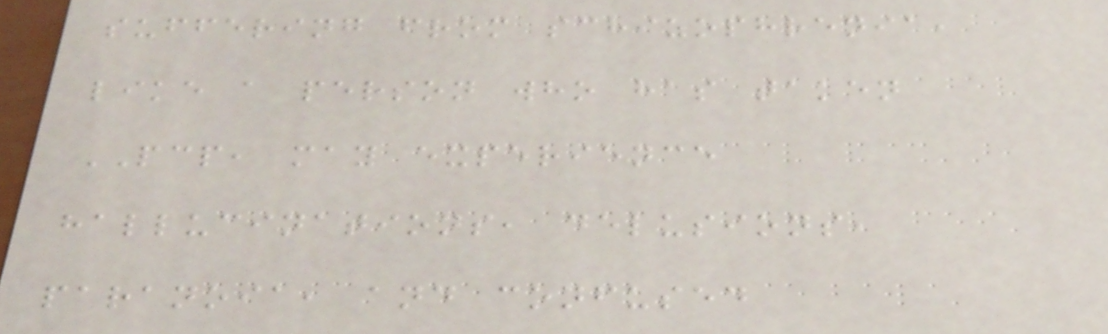suffering from schizophrenia,
like a person who has taken
PCP, may experience
hallucinations, delusions,
paranoia, and confused
